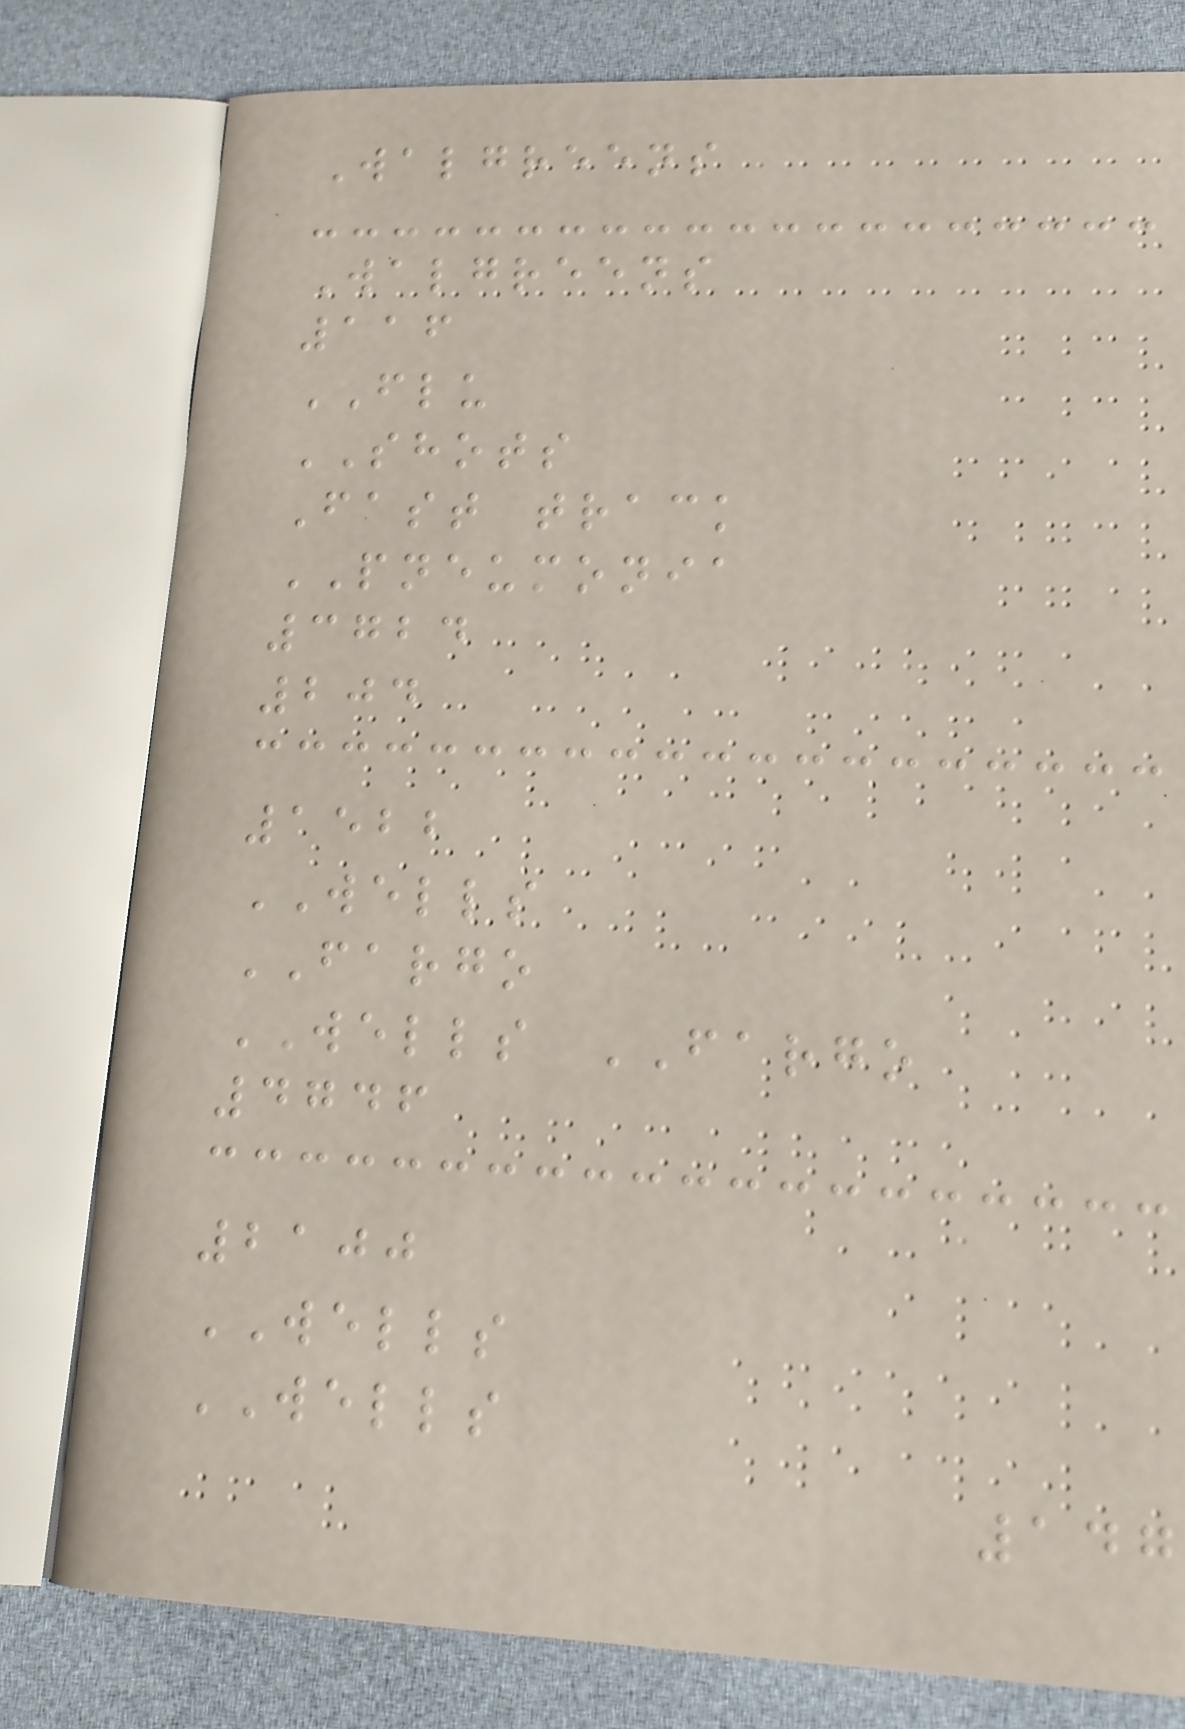Walgreens
Walgreens
116
FLU
SHOTS
Fast track
PNEUMONIA
3724
204
1522
WELLS
FARGO
WELLS FARGO
4746
2100
WELLS
WELLS
147
